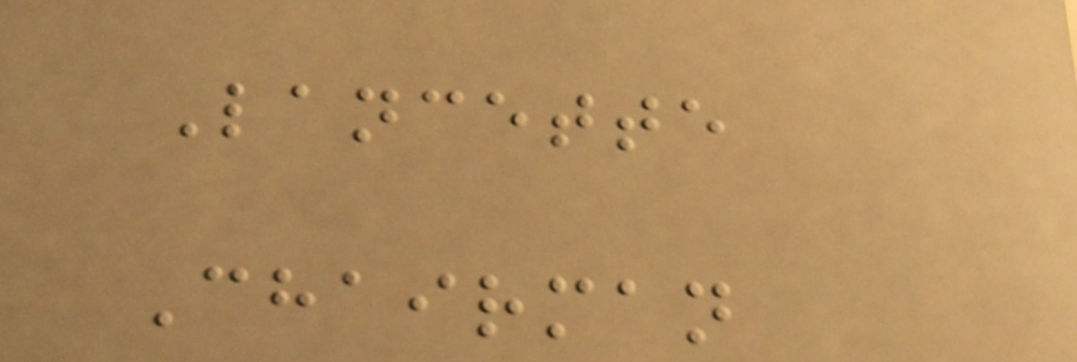Lancette
Chairman
